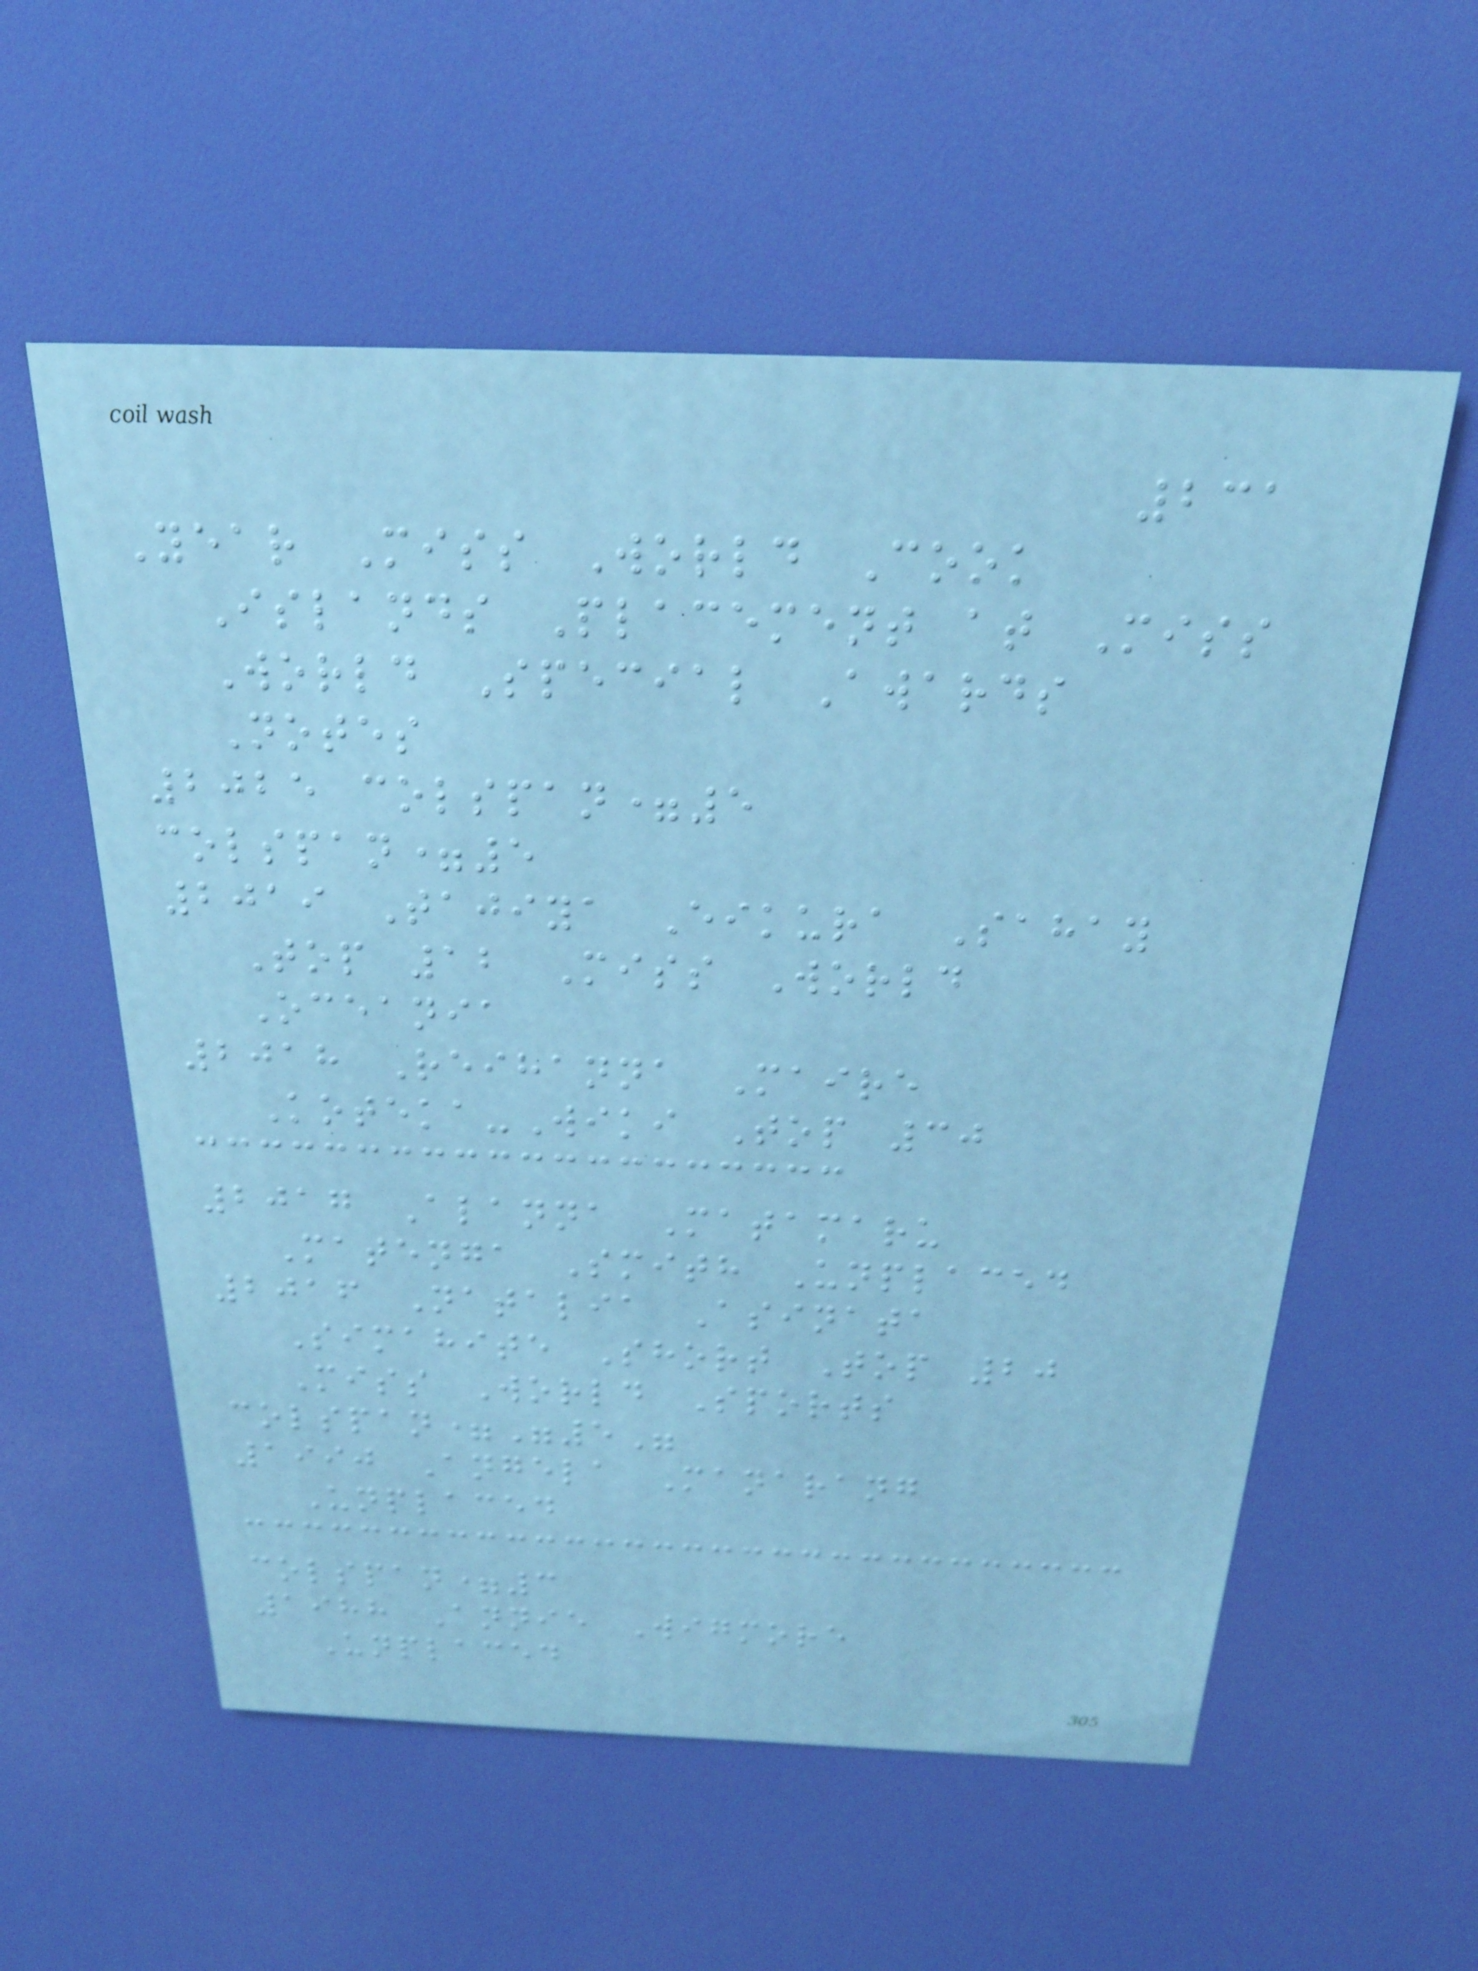231
Year Miss World Cook
Islands Placement at Miss
World Special Awards
Notes
2025 colspan=5
colspan=5
2019 Tajiya Eikura Sahay
Top 12 Miss World
Oceania
2018 Reihanna Maire
Koteka-Wiki Top 30
2017 Alanna Matamaru
Matenga Smith Unplaced
2016 Natalia Asinata
Simahite Short Top 20
Miss World Sports
colspan="5"
1990 Angela Manarang
Unplaced
colspan=3
1988 Annie Wigmore
Unplaced
